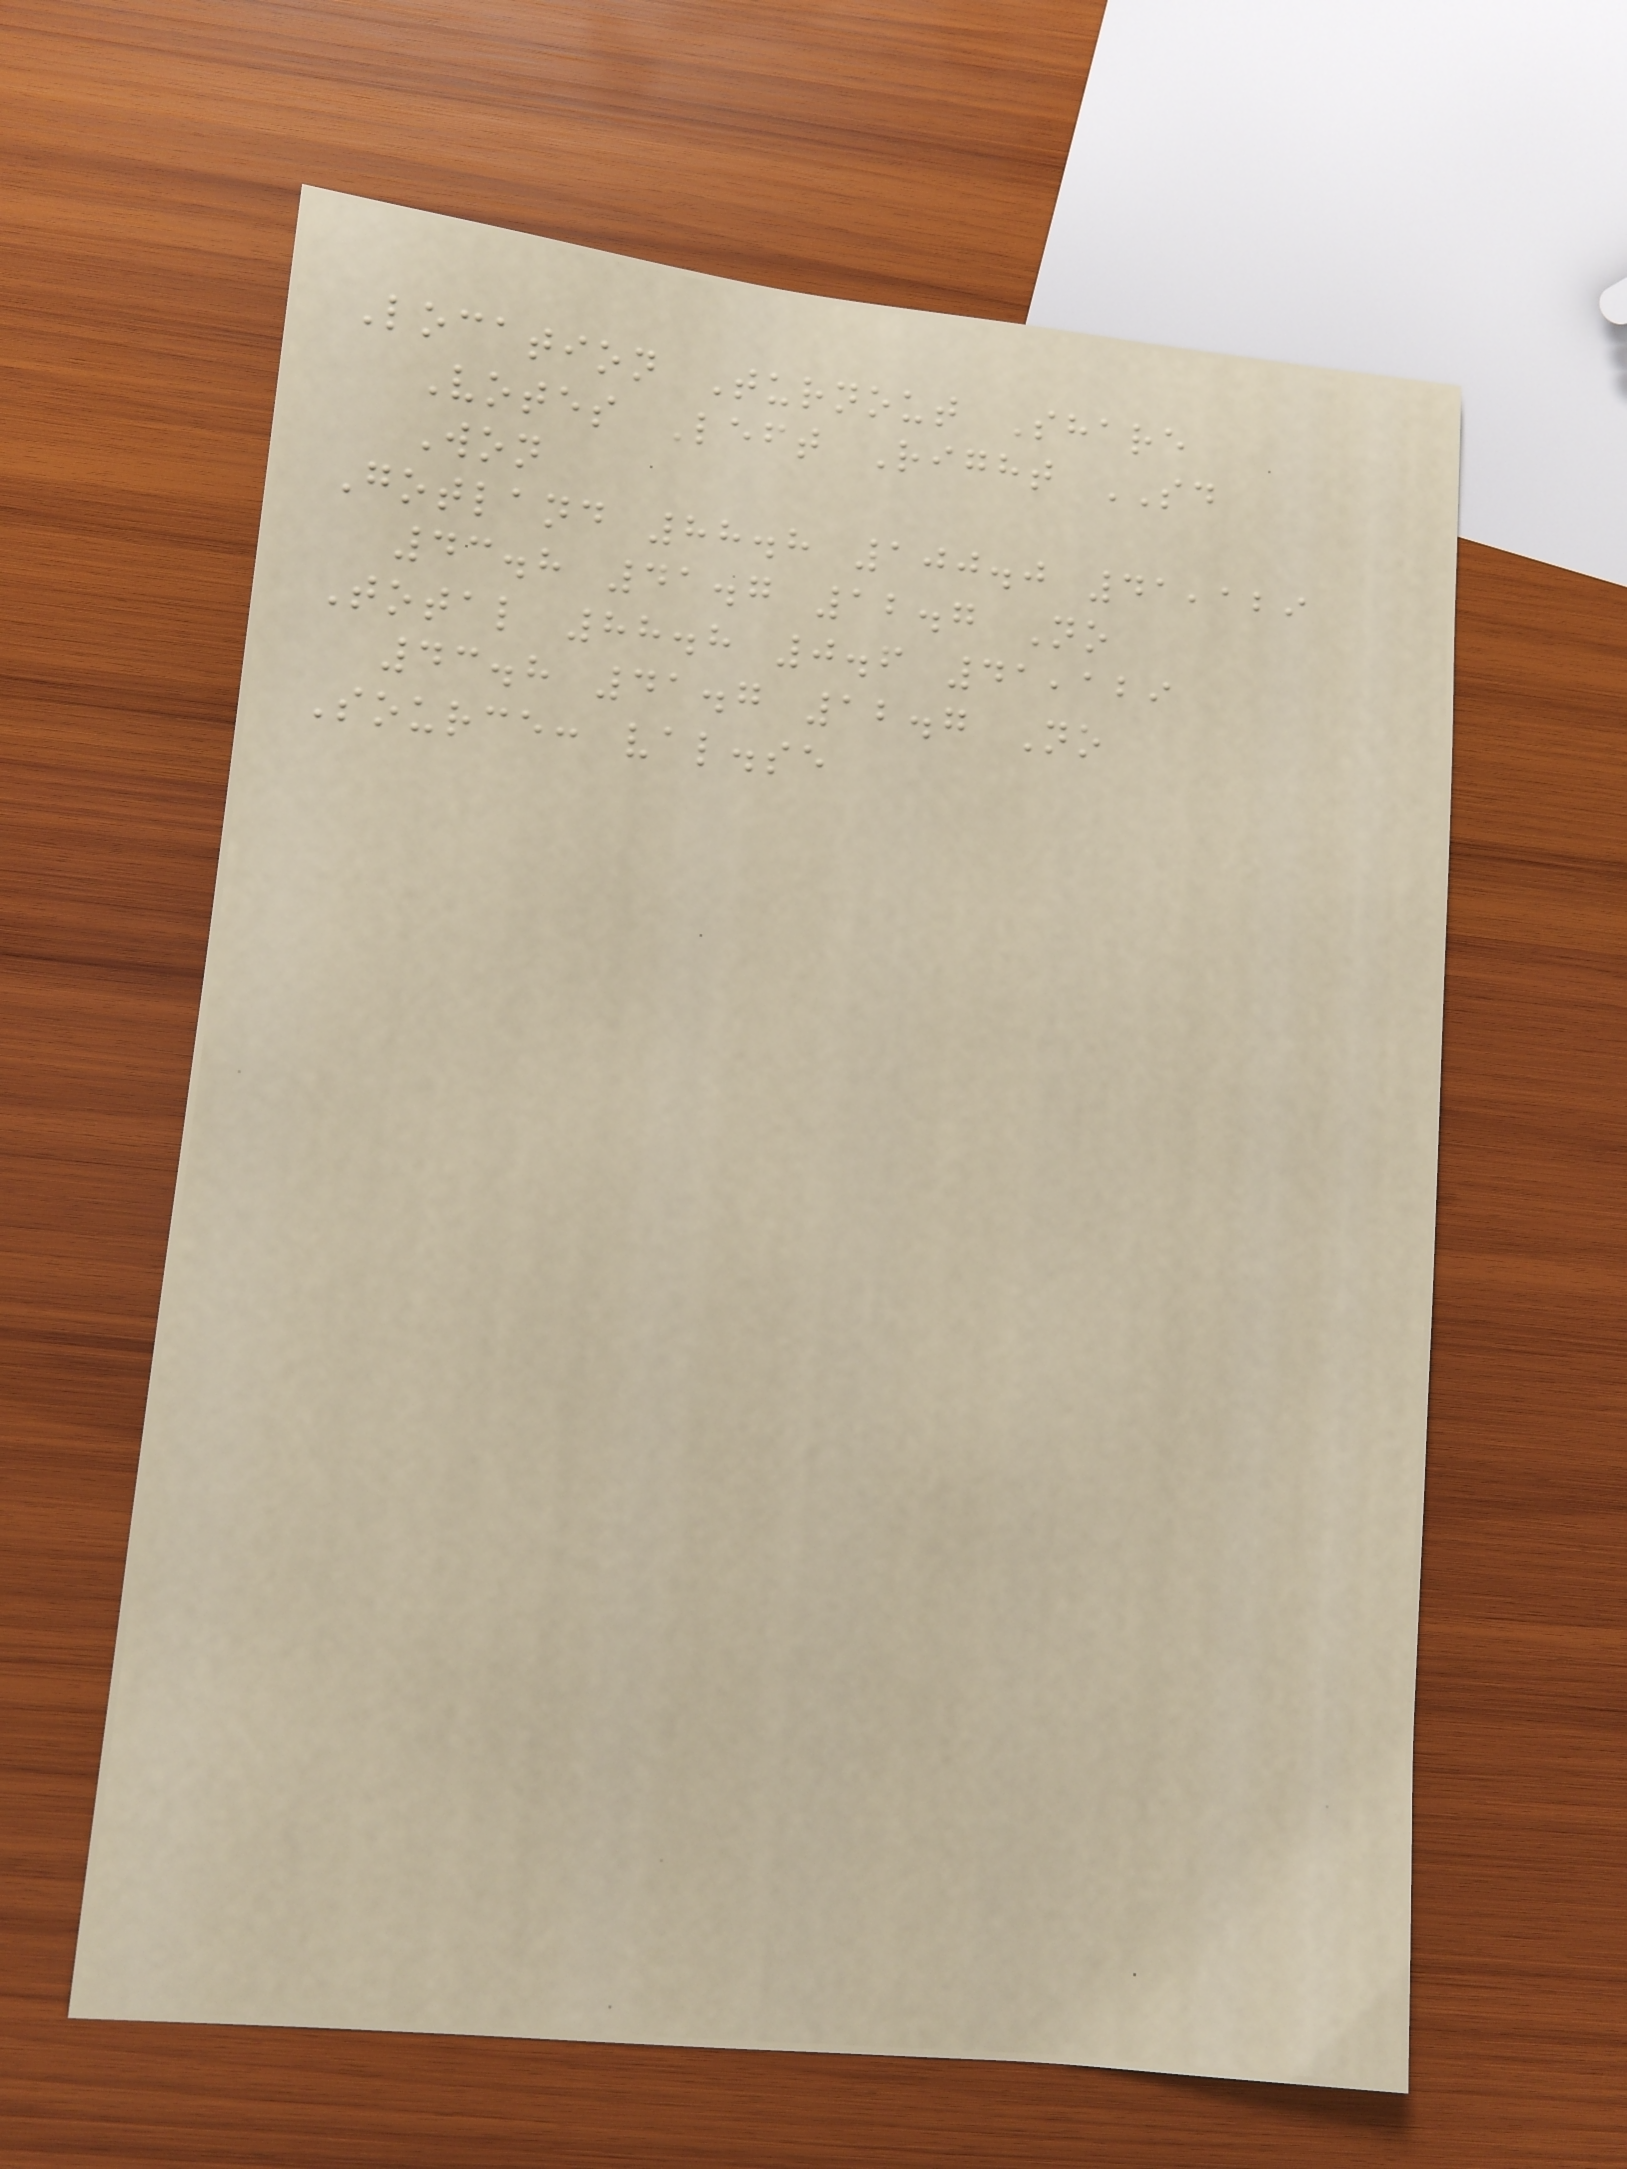Location Turnout Share
Votes Left Right SD
Won
Gotland 88.8 100.0 41,129
43.8 41.7 12.7 No
Total 88.8 0.6 41,129
43.8 41.7 12.7 No
Source: val.se
